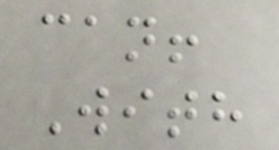can!
With
